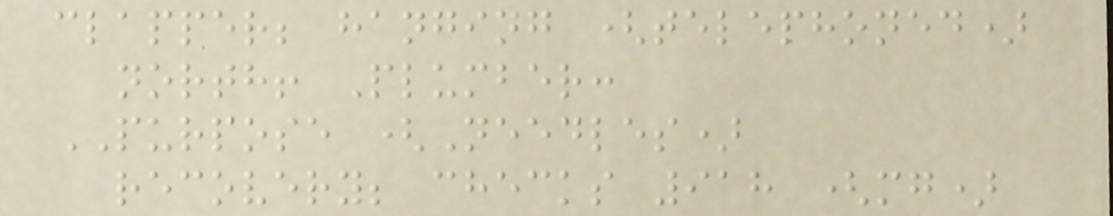clapper; hanging (telephoned)
north! Plumber:
PURPOSE (Needles)
recovery; checks 918 (mg)
